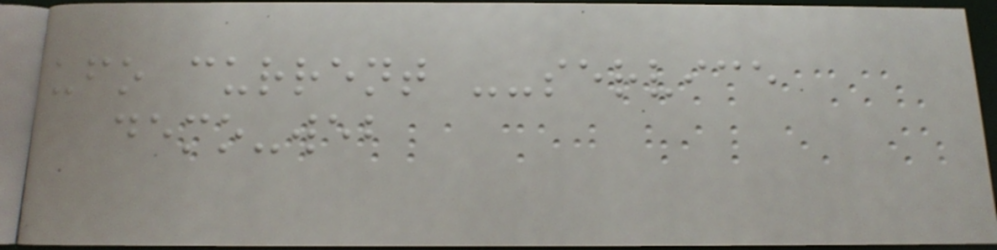ufo current --service
demo-web
